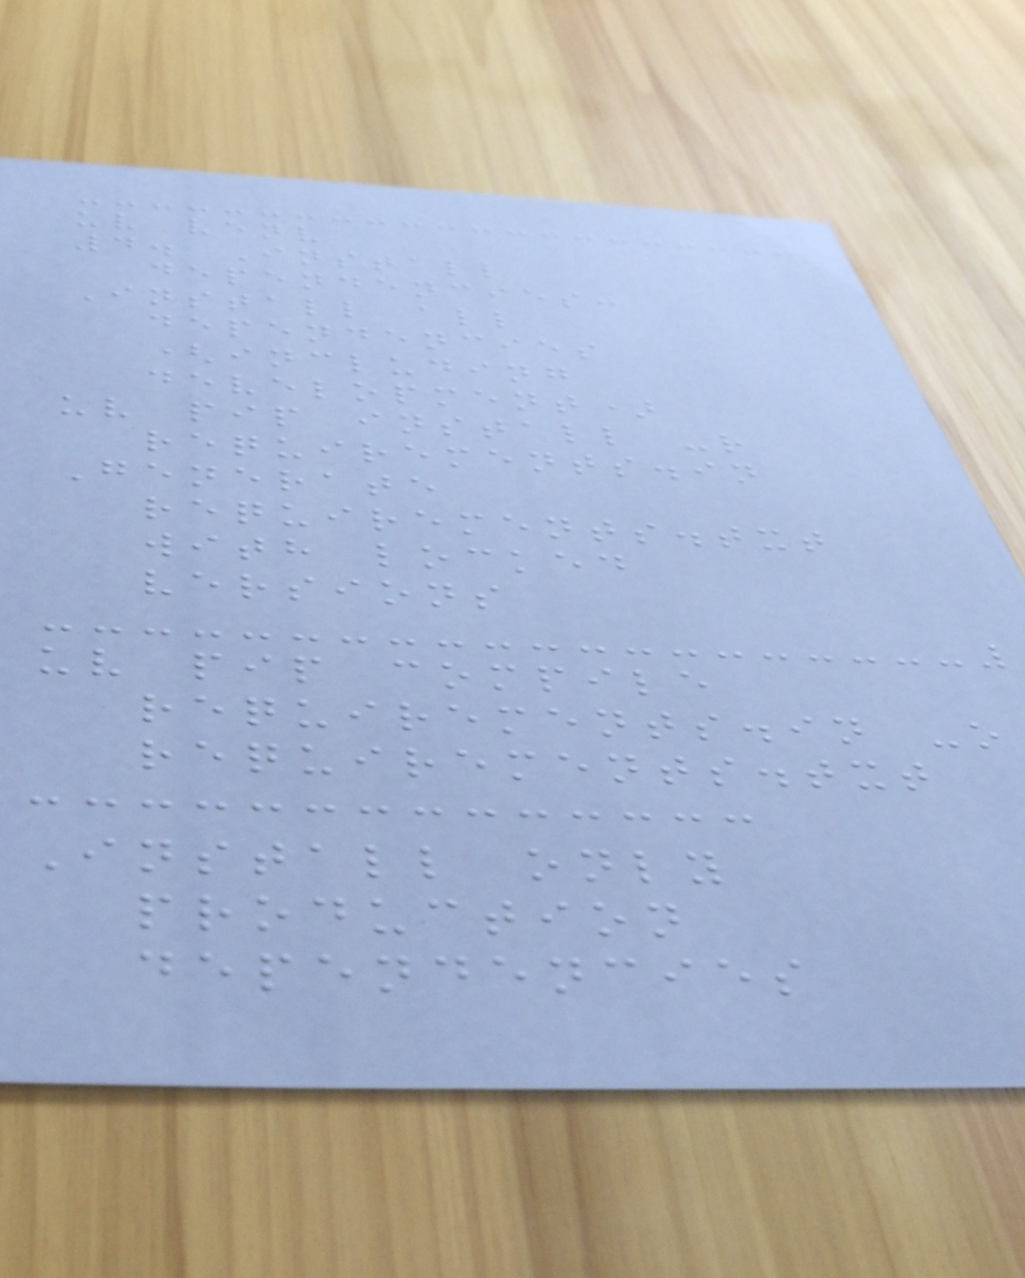uv venv
4. Install
dependencies:
Install all
dependencies
(including
development)
uv pip install -r
requirements.in
Generate
requirements.txt
with locked
versions
uv pip compile
requirements.in -o
requirements.txt
Install only
production
dependencies
